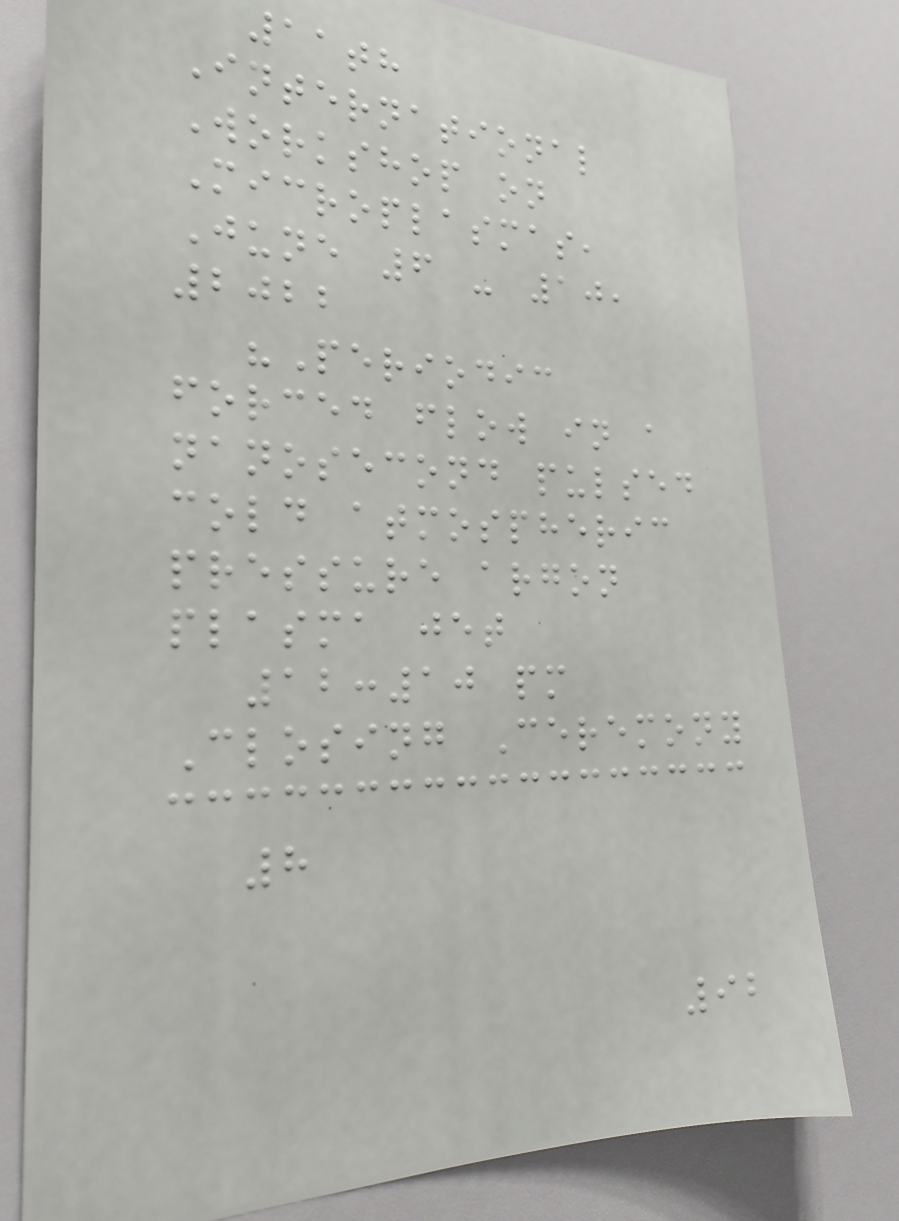11th
International
Workshop on
Microplasmas,
June 6 - 10,
2022
"Periodic
forced flow in a
nanosecond pulsed
cold atmospheric
pressure argon
plasma jet
12:10 pm
Closing Ceremony
8
92
